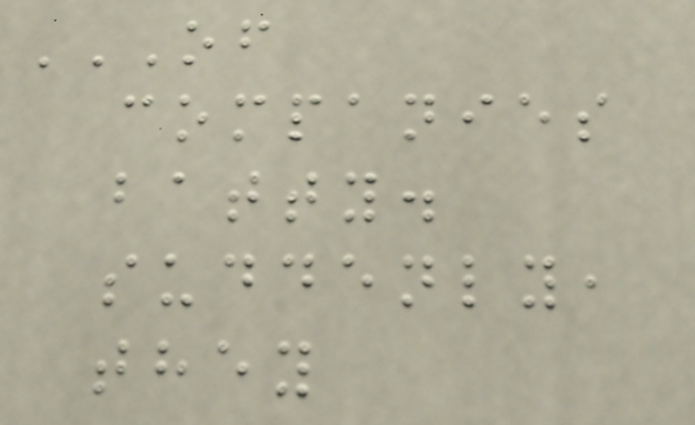OF
COMPANIES
BATTY.
SUDDENLY,
THEY
